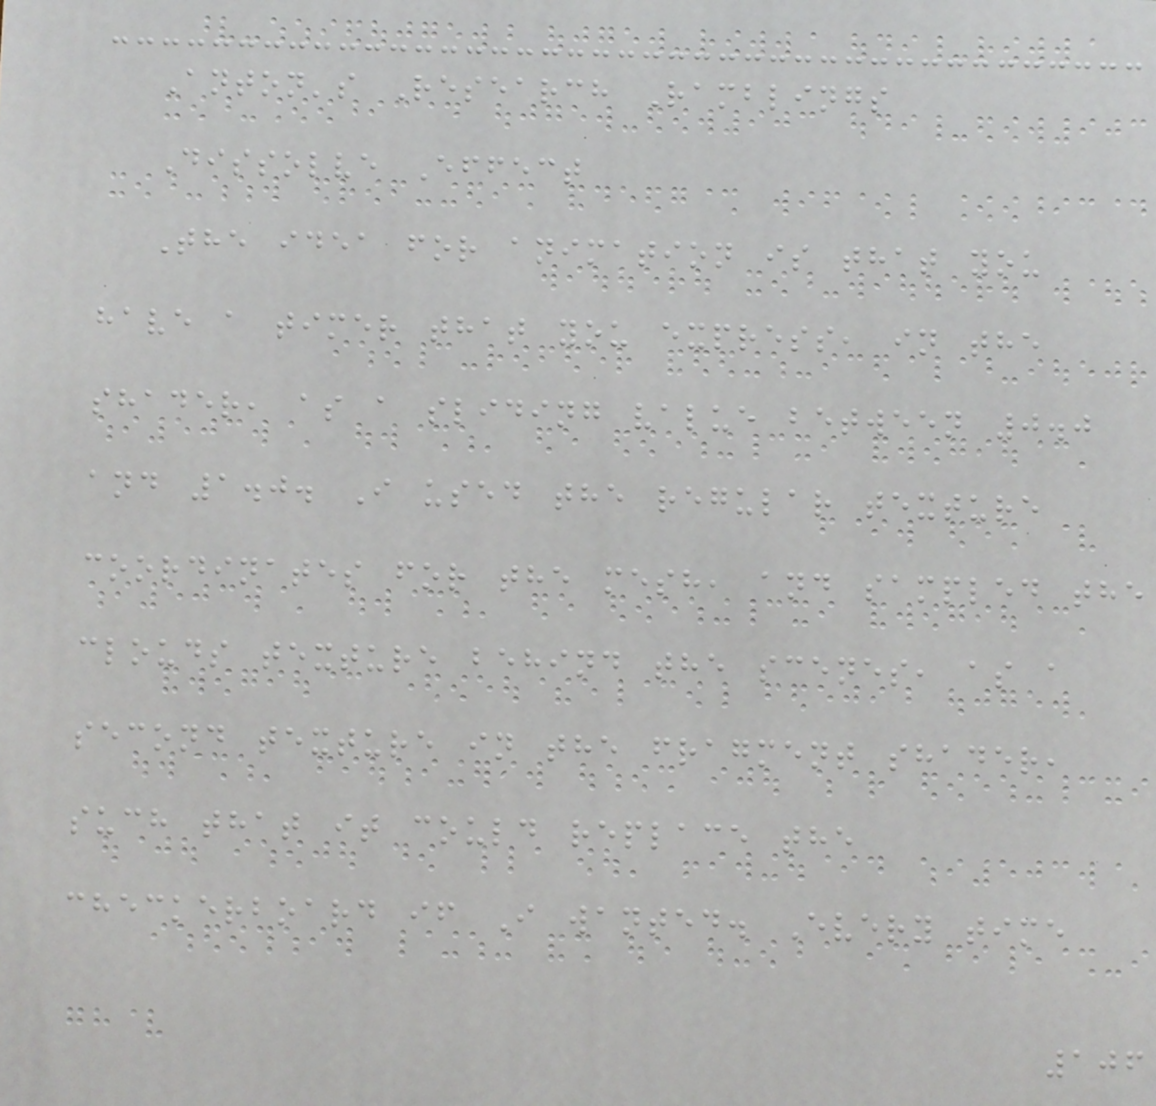Anton's Research Ramblings
Dissolve Effect
The idea for animation is that you
have a timer that you express, in the
shader, as a sliding value between 0.0
and 1.0. I used the regular texture
coordinates for the mesh, and sampled the
clouds texture behind the scenes, as a
second texture in the fragment shader,
such that it could replace the
checkerboard if I wanted. Every time
106
